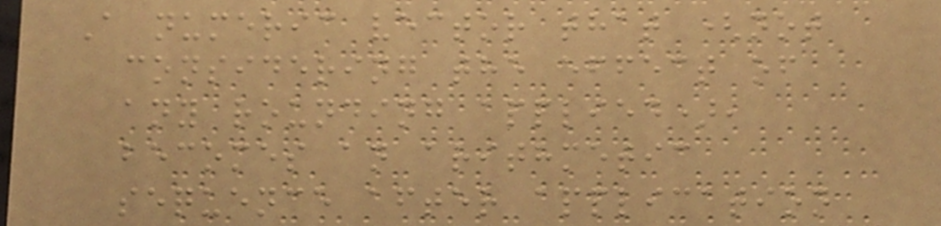A numeric vector that (not
considering the effect of
any rounding applied),
becomes an arithmetic
sequence after application
